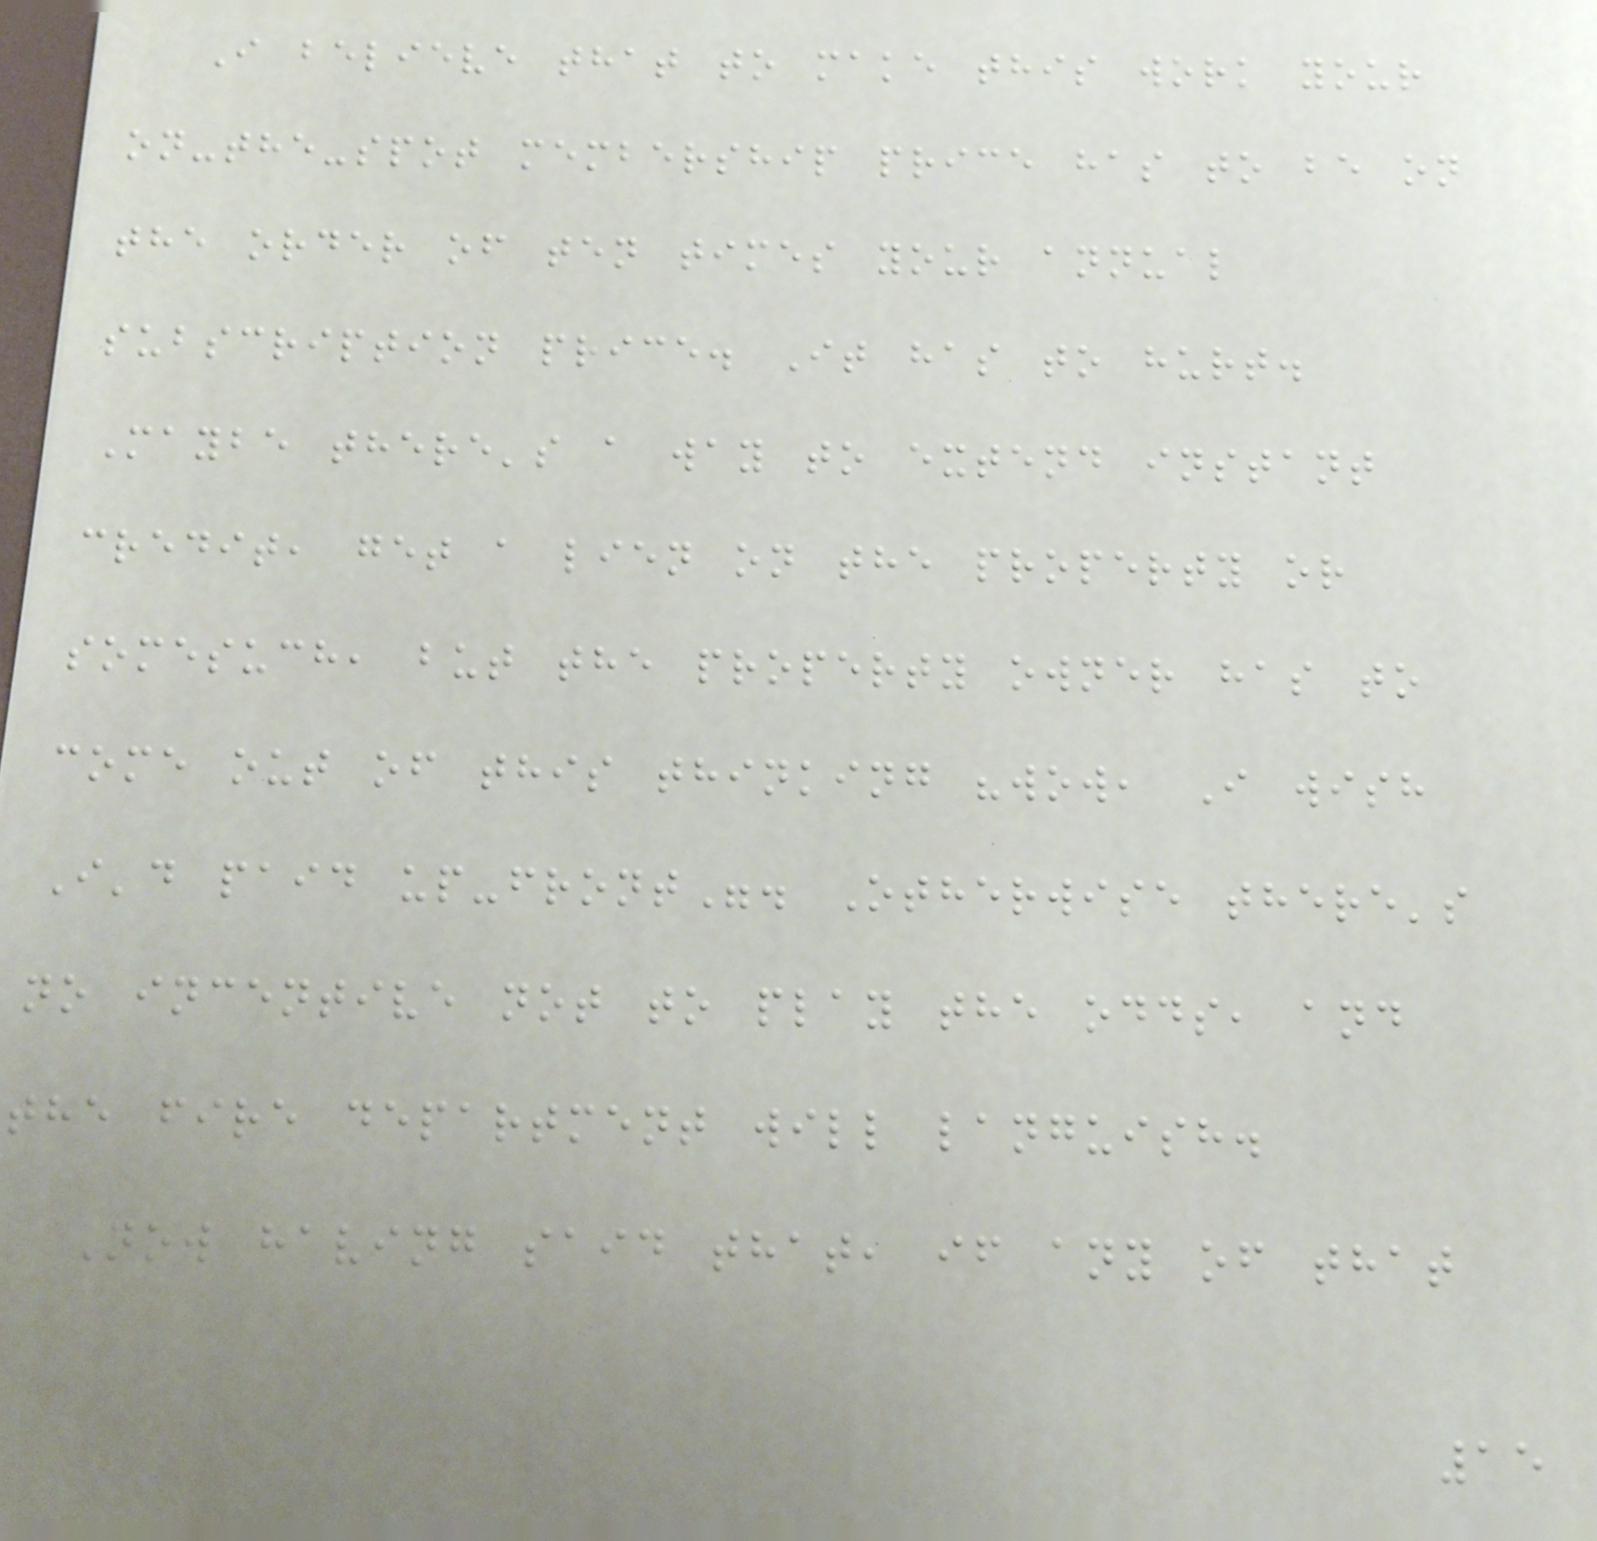I believe that to make this work your
on-the-spot membership price has to be on
the order of ten times your annual
subscription price. It has to hurt.
Maybe there's a way to extend instant
credit, get a lien on the property or
somesuch, but the property owner has to
come out of this thinking "wow, I wish
I'd paid up-front". Otherwise there's
no incentive not to play the odds, and
the fire department will languish.
Now having said that, if any of that
15
